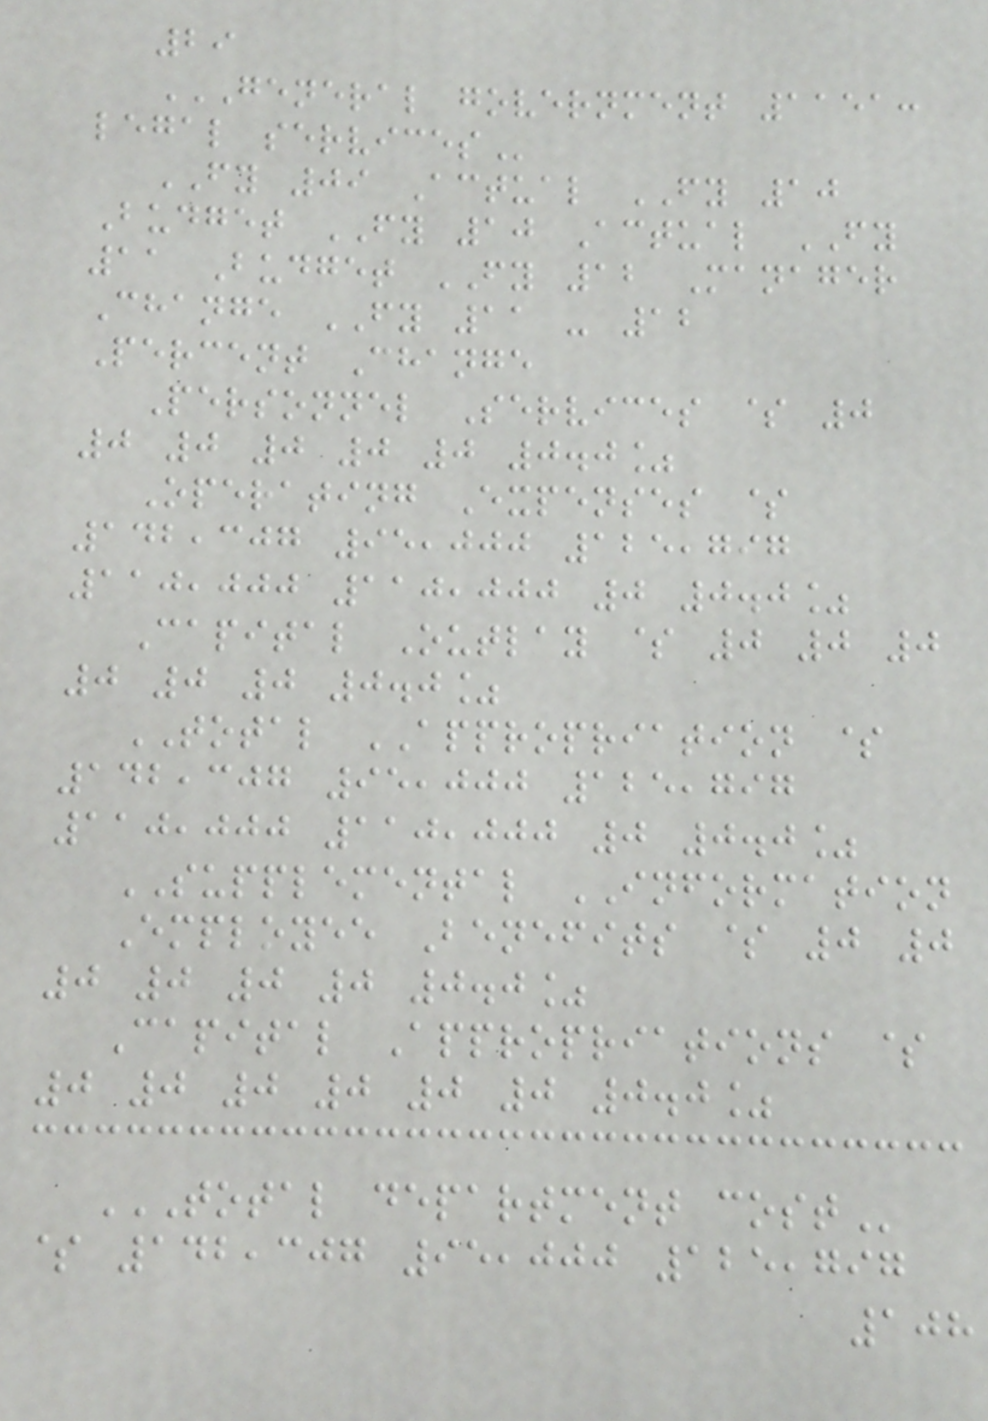29
GENERAL GOVERNMENT 1151:
LEGAL SERVICES
FY 09 Actual FY 10
Budget FY 10 Actual FY
11 Budget FY 12 Manager
Change FY 11 - 12
Percent Change
Personnel Services $ 0
0 0 0 0 0 0.0%
Operating Expenses $
142,307 95,000 125,797
110,000 110,000 0 0.0%
Capital Outlay $ 0 0 0
0 0 0 0.0%
TOTAL APPROPRIATION $
142,307 95,000 125,797
110,000 110,000 0 0.0%
SUPPLEMENTAL INFORMATION
Employee Benefits $ 0 0
0 0 0 0 0.0%
Capital Appropriations $
0 0 0 0 0 0 0.0%
TOTAL DEPARTMENT COST
$ 142,307 95,000 125,797
108
